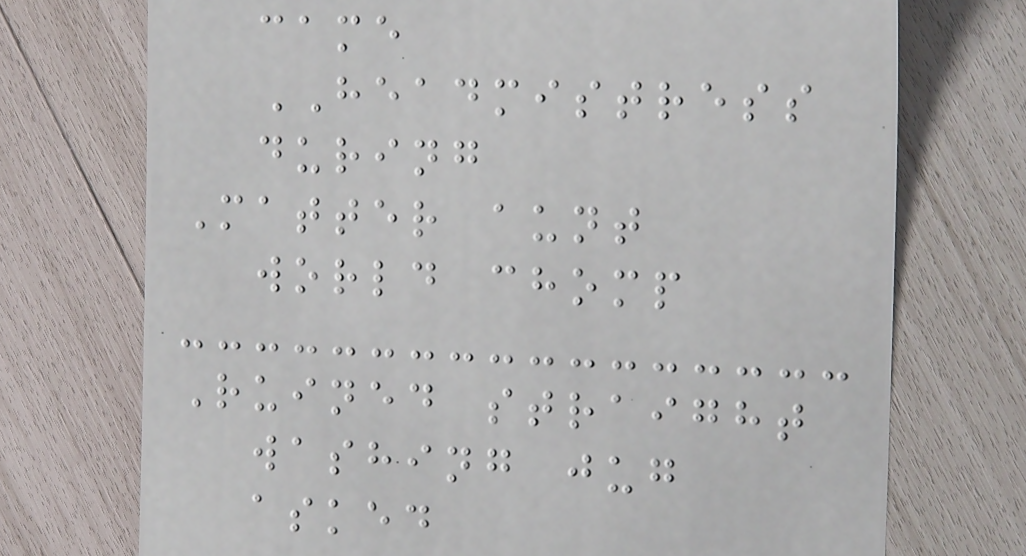came
HEADMISTRESS
during
Matter aunt
world chomp
Ruined straight
washing jug
asked
